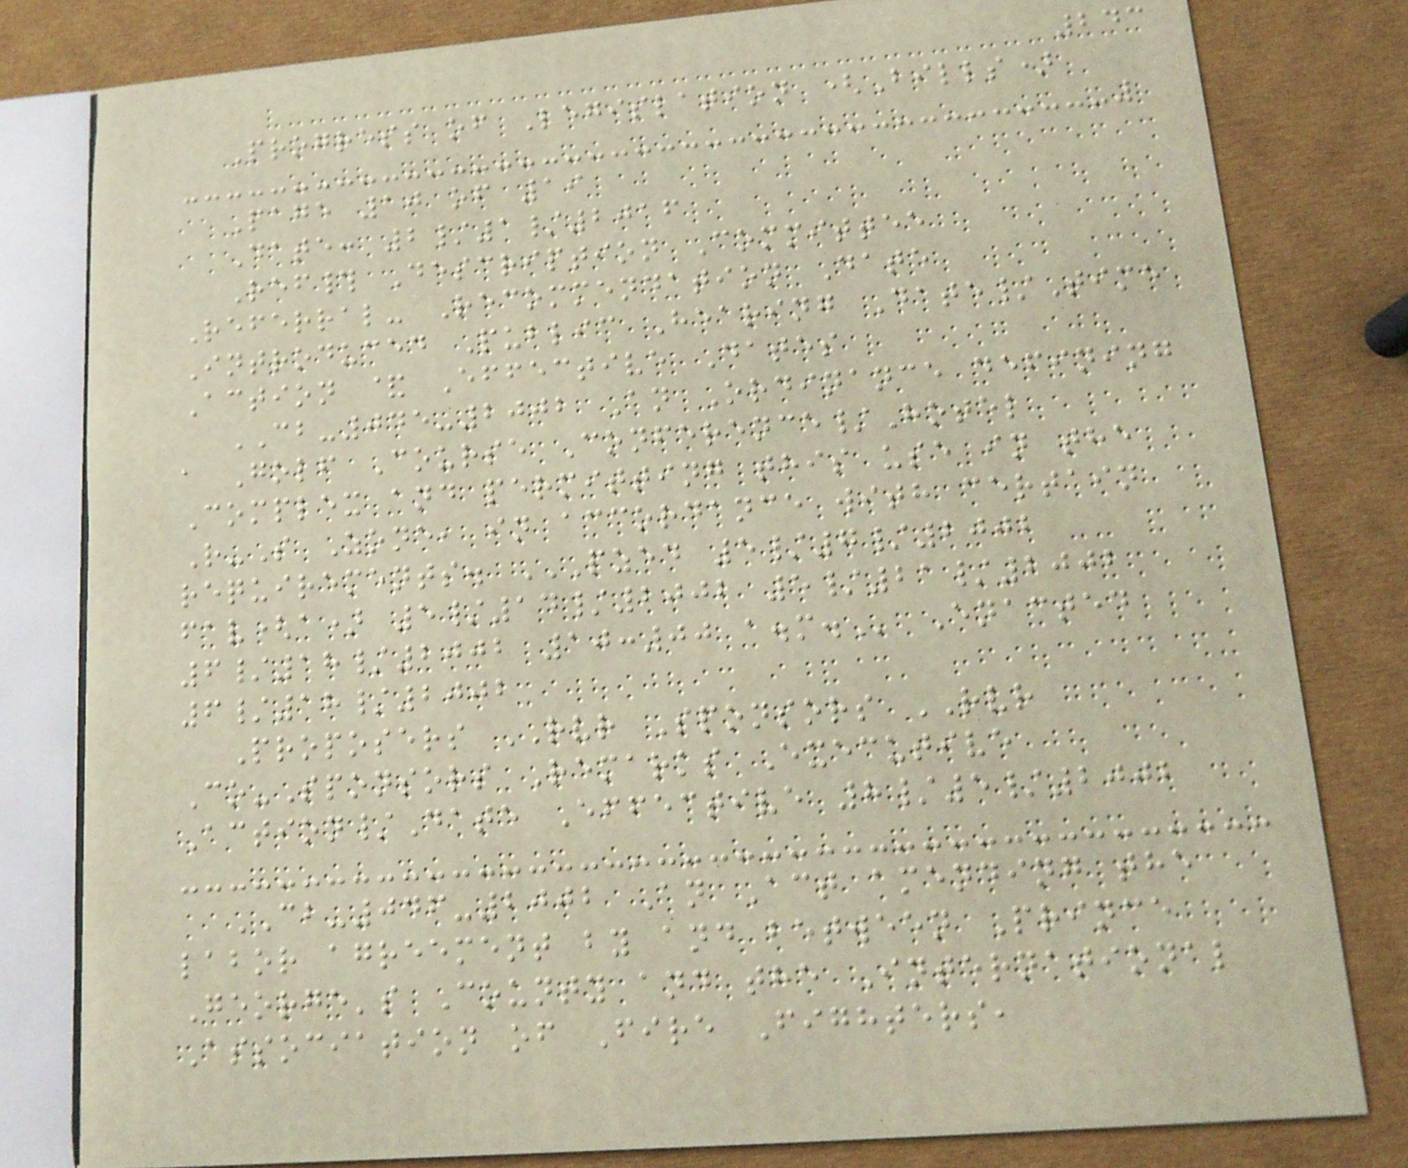243
Progress of Legislation (Bills)
Page 10 of 19
Date: 2/1/2016
Ref# Description Committee
Referral- Recommendation Date
Introduced Public Hearing Date/Time
Action & Effective Dates
CB-045-2002 An Ordinance defining
a Golf Course Conference/Hotel
Complex and permitting this use in the
R-S Zone, in accordance with certain
requirements. PZED 5/7/2002
FAV(A) 5/14/2002 5/21/2002
6/18/2002 10:00 A.M. Enacted
6/18/2002
Proposers RVR Sponsors RVR
Co-Sponsors Remarks Executive
Action/Date Effective 8/5/2002
CB-046-2002 An Act amending the
labor agreement by and between Prince
George's County and the International
Association of Fire Fighters,
